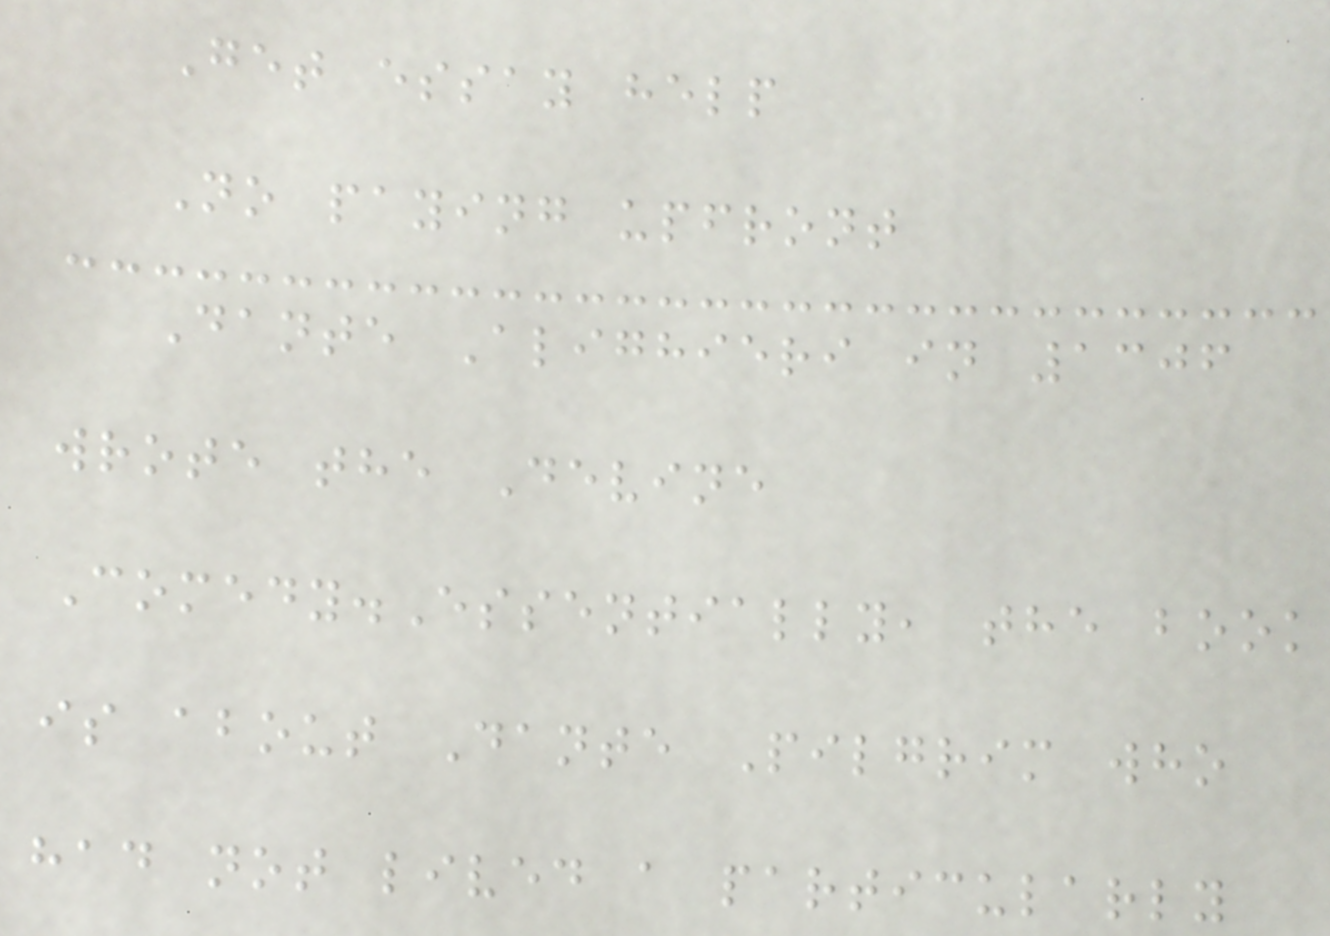Get essay help
No paying upfront
Dante Alighieri in 1306
wrote the Devine
Comedy.Essentially, the book
is about Dante Pilgrim who
had not lived a particularly
